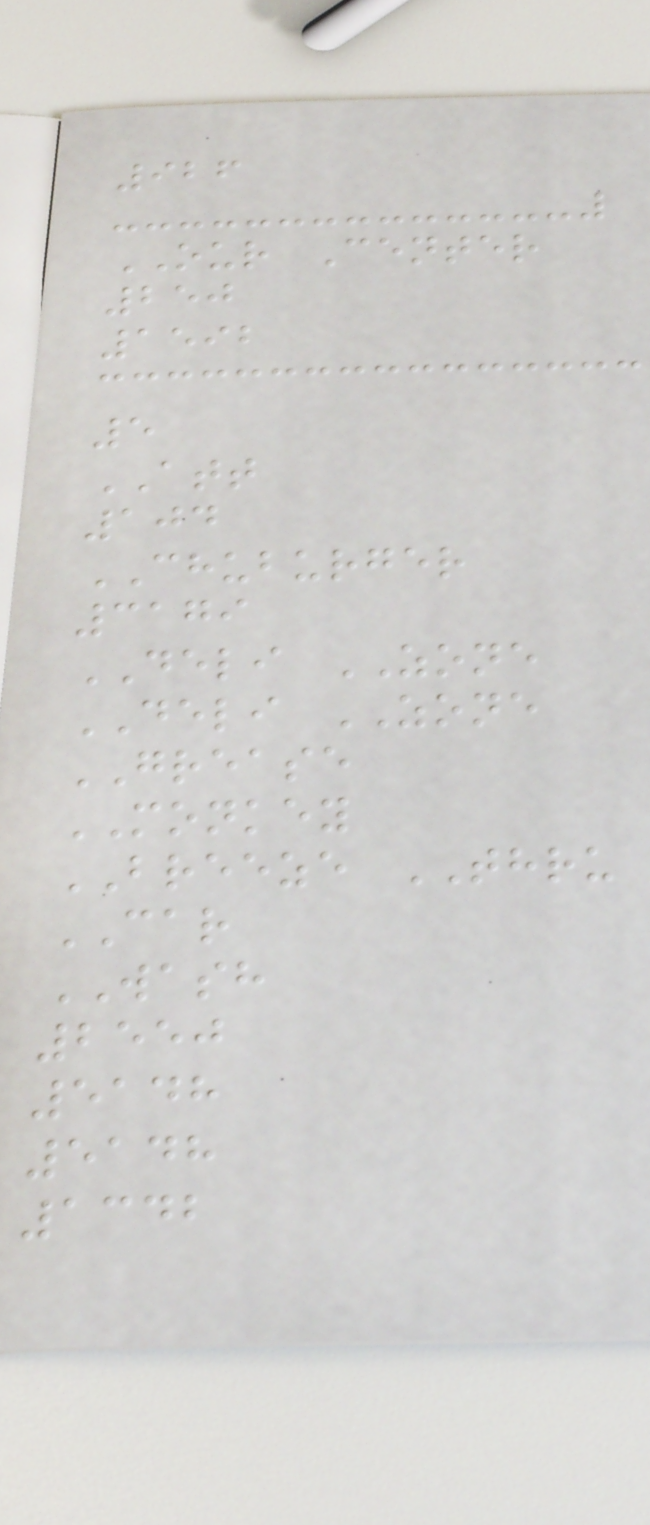926
OUR Center
250
1592
5
ATT
104
CHUBURGER
3179
DELI ZONE
DELI ZONE
GREASE
MONKEY
BREEZE THRU
CAR
WASH
2550
5148
5148
1342
